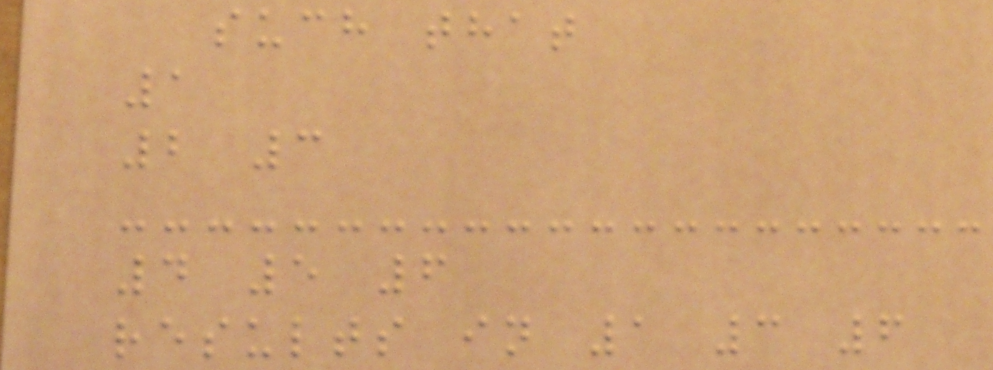such that
1
2 3
4 5 6
results in 1 3 6
